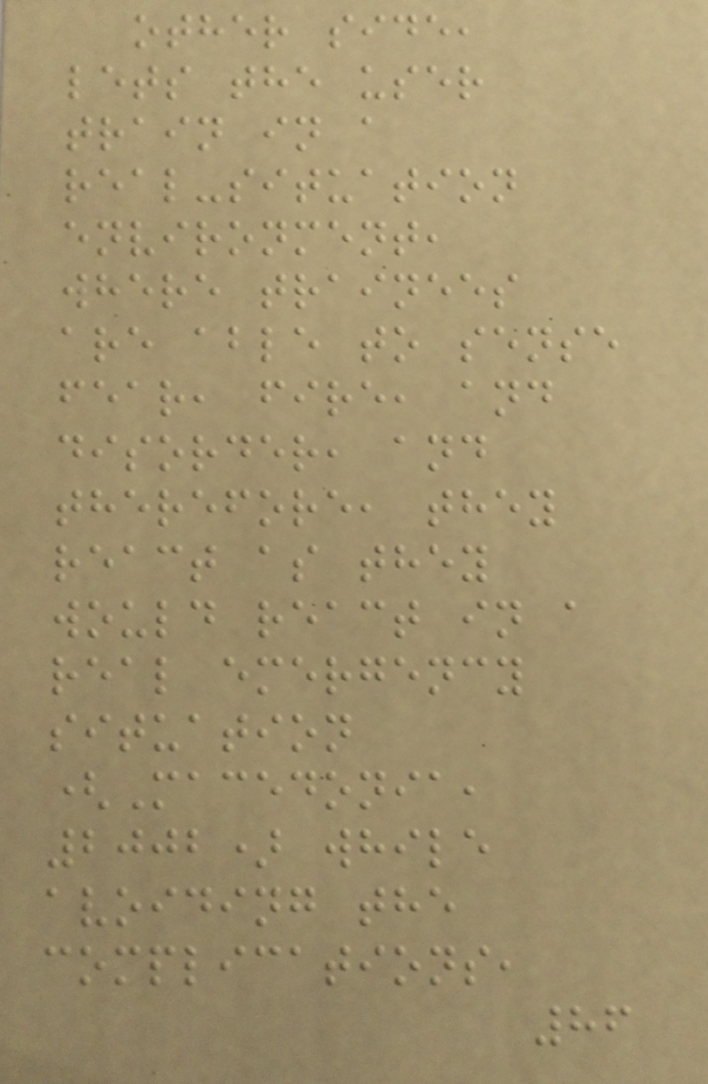other side,
lets the user
train in a
real-situation
environment,
where trainees
are able to sense
fear, fire, and
disorder, and
therefore, they
react as they
would react in a
real emergency
situation
(Macedonia,
2002) while
avoiding the
complications,
86
